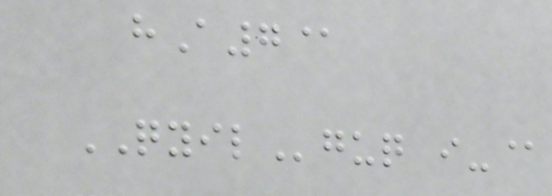hA7@
QYILguq i-@
